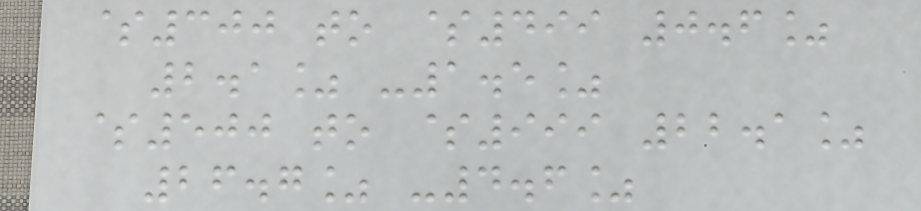$300 to $499 0.6%
2.1% -1.5%
$500 to $999 22.1%
26.7% -4.6%
